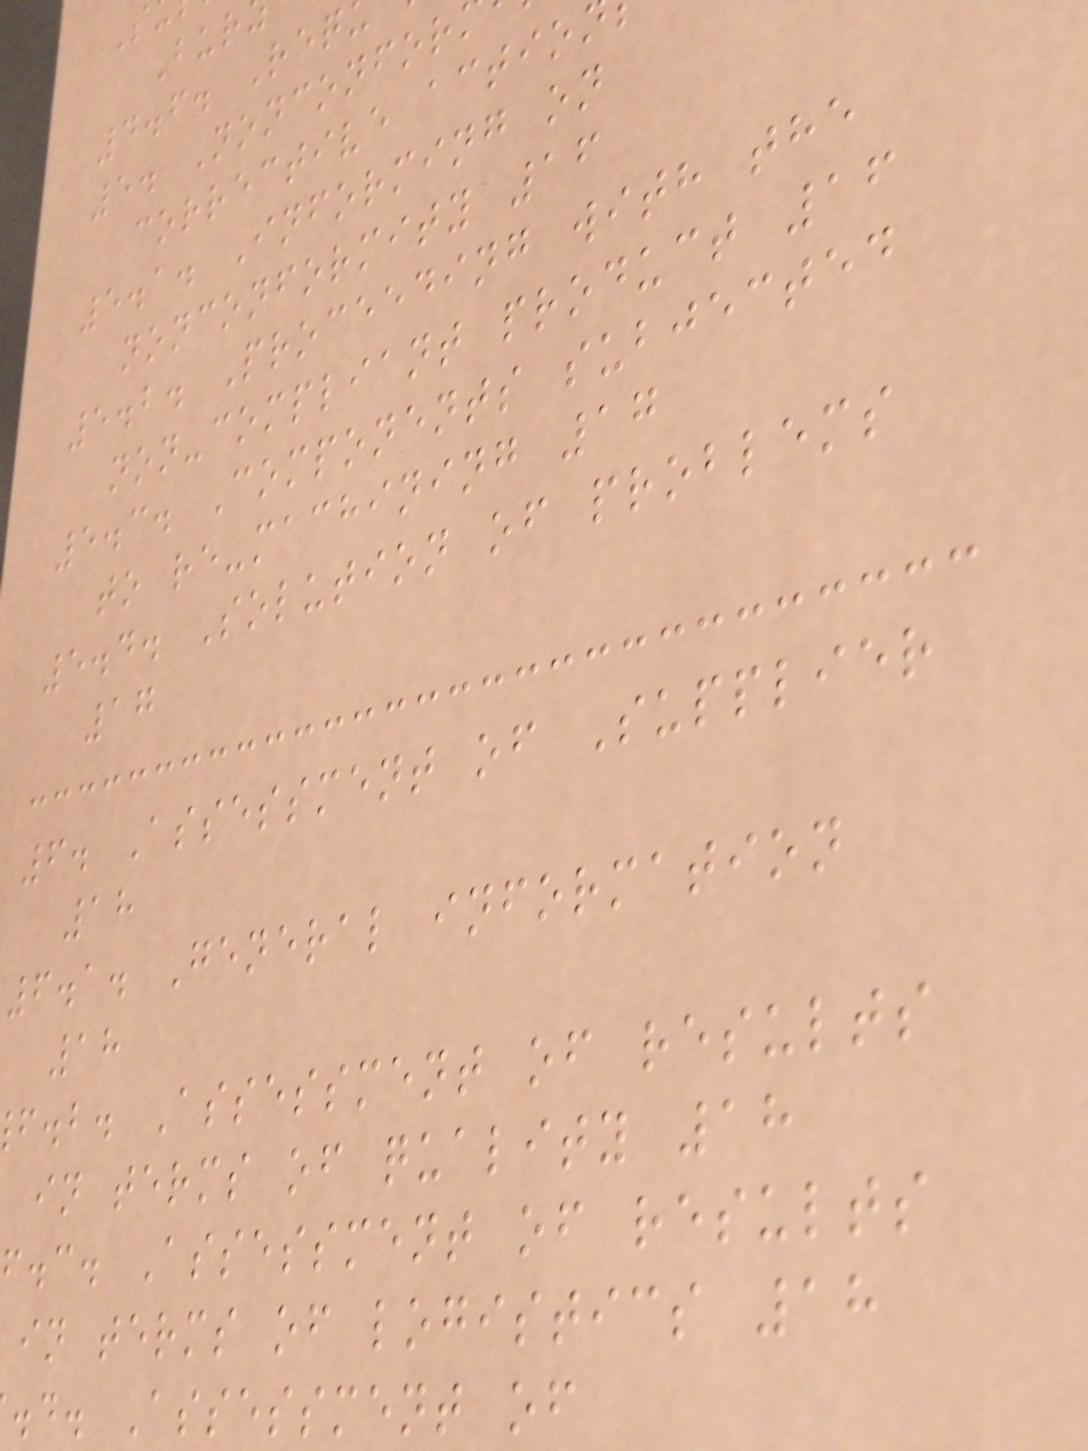4.6. Req
5. Nonconfor
corrective actio
5.1. Informing on
nonconformity 16
5.2. Proceeding with the
non-compliant product 16
5.3. Components subjected
to re-machining 17
5.4. Solution of problems
17
6. Assessment of Supplier
18
6.1. General information
18
f.b. Assessment of results
in terms of quality 18
f.c. Assessment of results
in terms of logistics 18
.d. Assessment of
